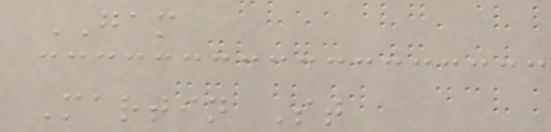GAM
Martin St
